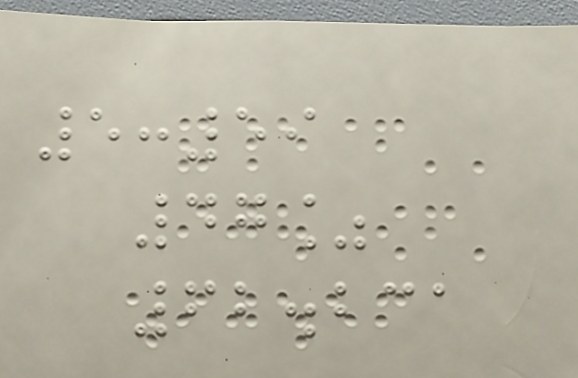5:59
47%
62.231
